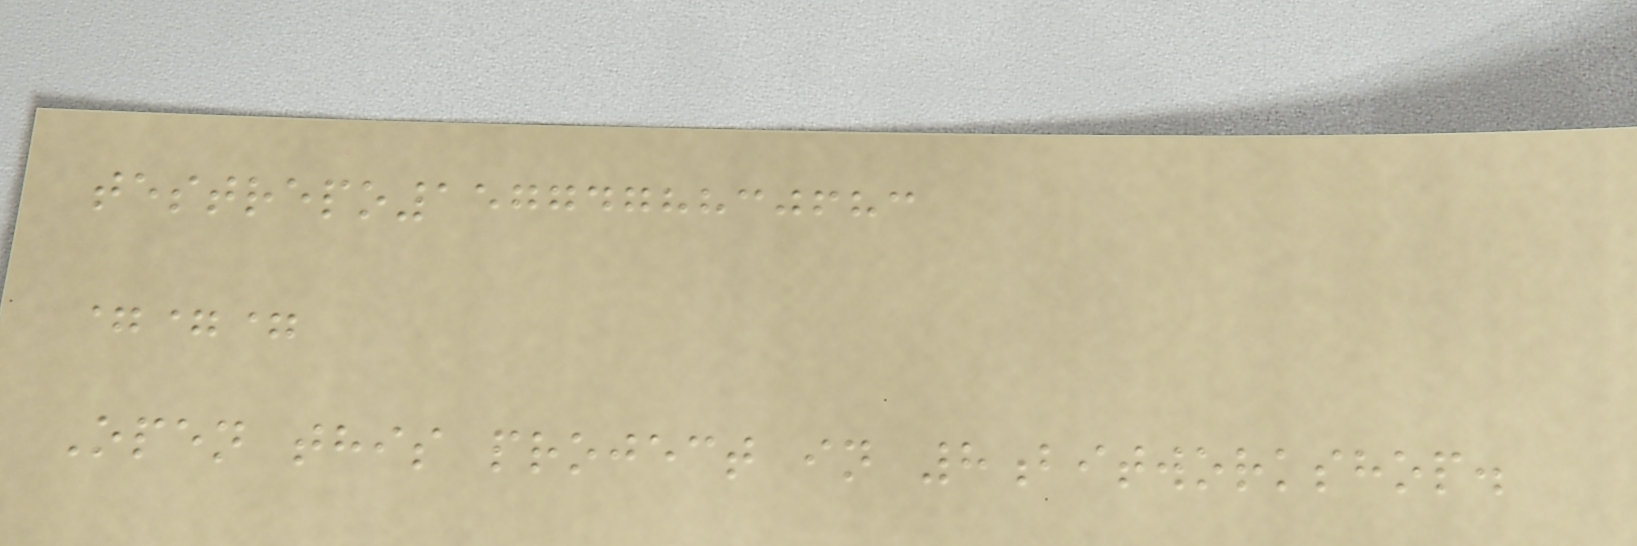testrepo1577478830683
===
Open this project in 8bitworkshop.
